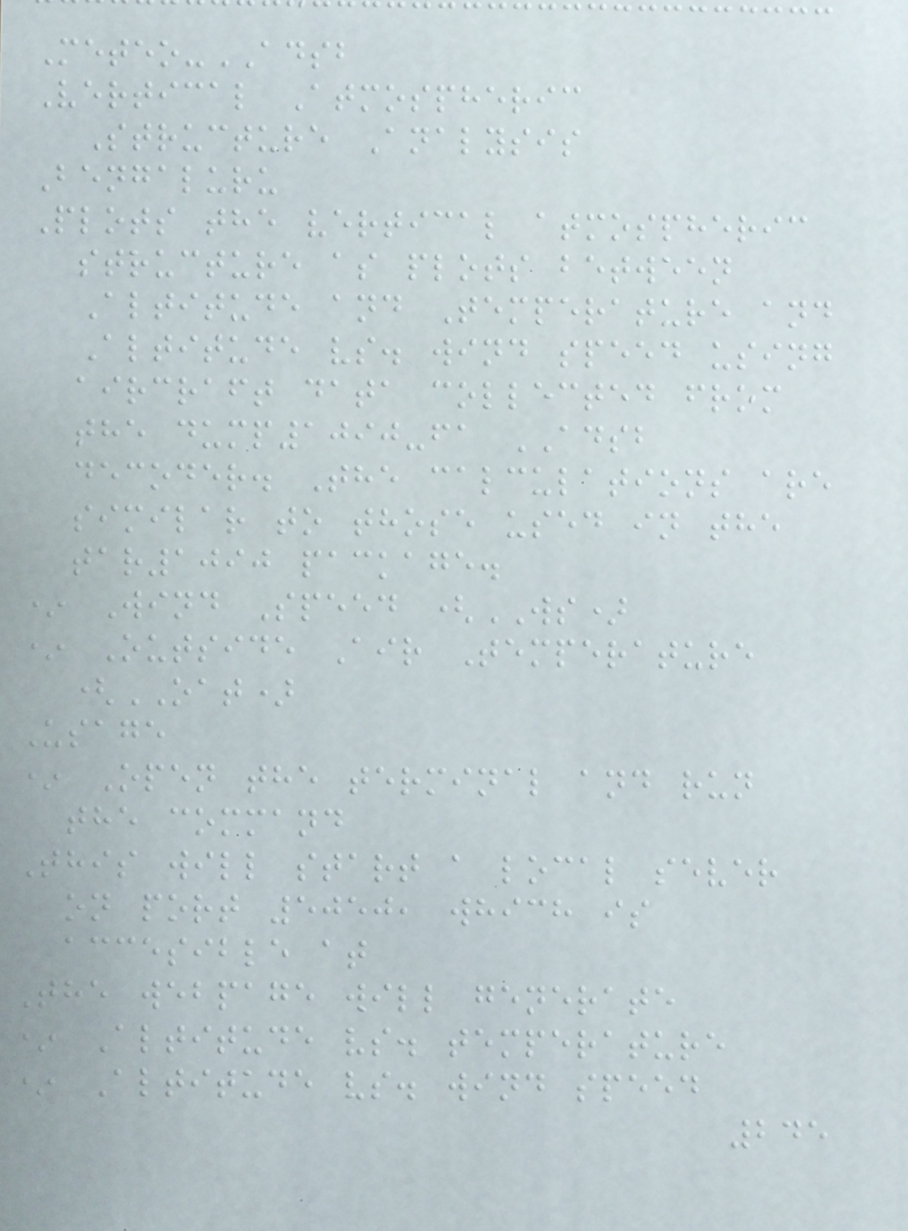Meteo-ADSB
Vertical Atmospheric
Structure Analysis
Bengaluru
Plots the vertical atmospheric
structure as plots between
Altitude and Temperature and
Altitude vs. wind speed using
aircraft data collected from
the dump1090-fa ADSB
decoder. The calculations are
similar to those used in the
tar1090 package.
* Wind Speed (WS)
* Outside Air Temperature
(OAT)
Usage
* Open the terminal and run
the command
This will start a local sever
on port 5050, which is
accesible at
The webpage will generate
* Altitude vs. temperature
* Altitude vs. wind speed
245
